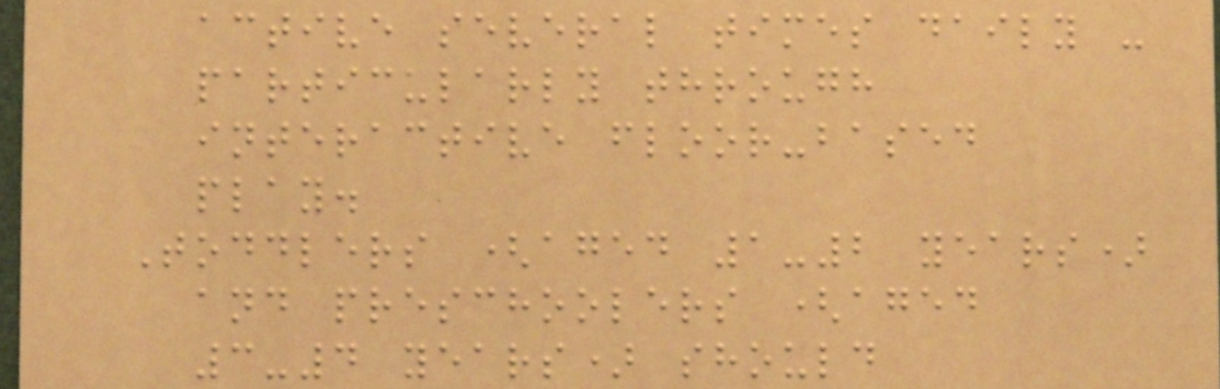active several times daily -
particularly through
interactive floor-based
play.
Toddlers (aged 1-2 years)
and preschoolers (aged
3-4 years) should
